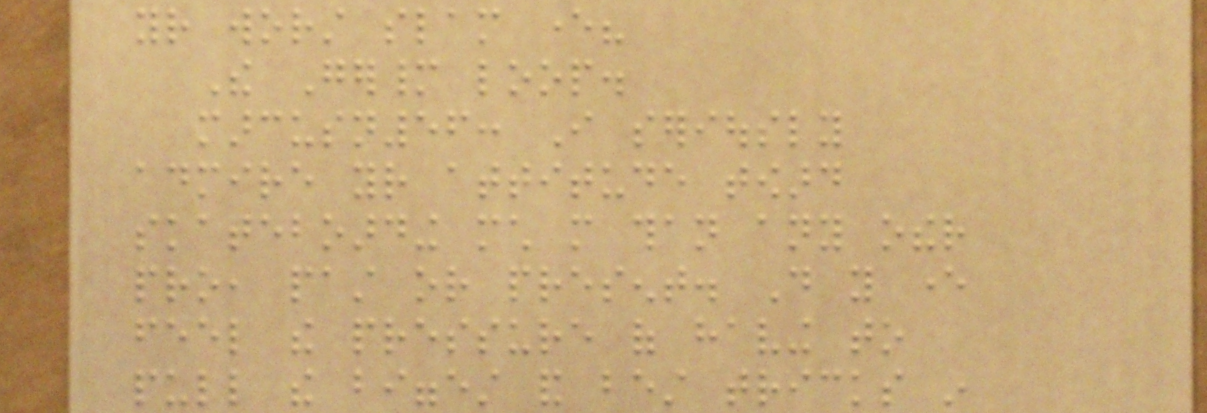your worst slam ever?
The Germany loop.
marcusn56: I seriously
admire your attitude toward
skateboarding much more than any other
pro, past or present. Do you ever
feel the pressure of having to
pull the biggest and best tricks in
